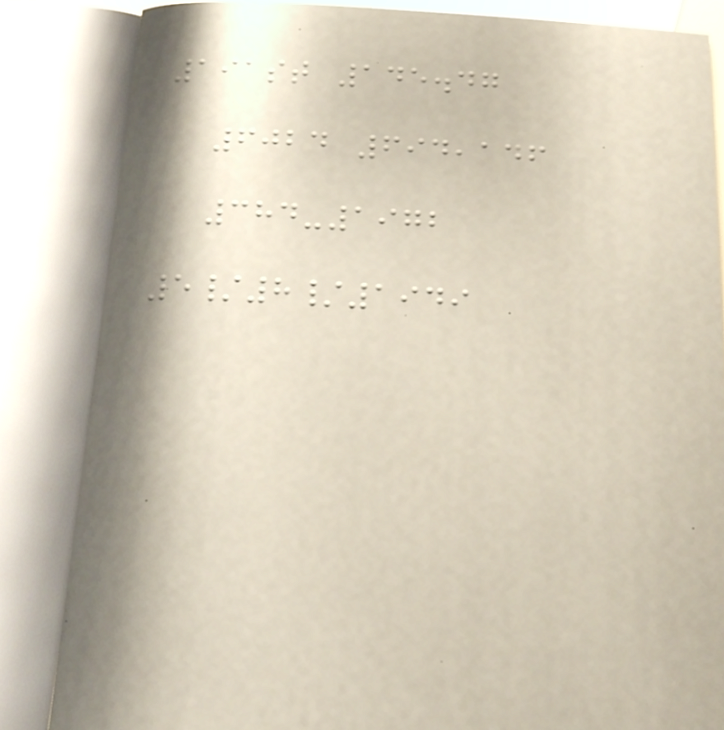191st 145.47
6024 694,146
384-1972
5/8/1949
